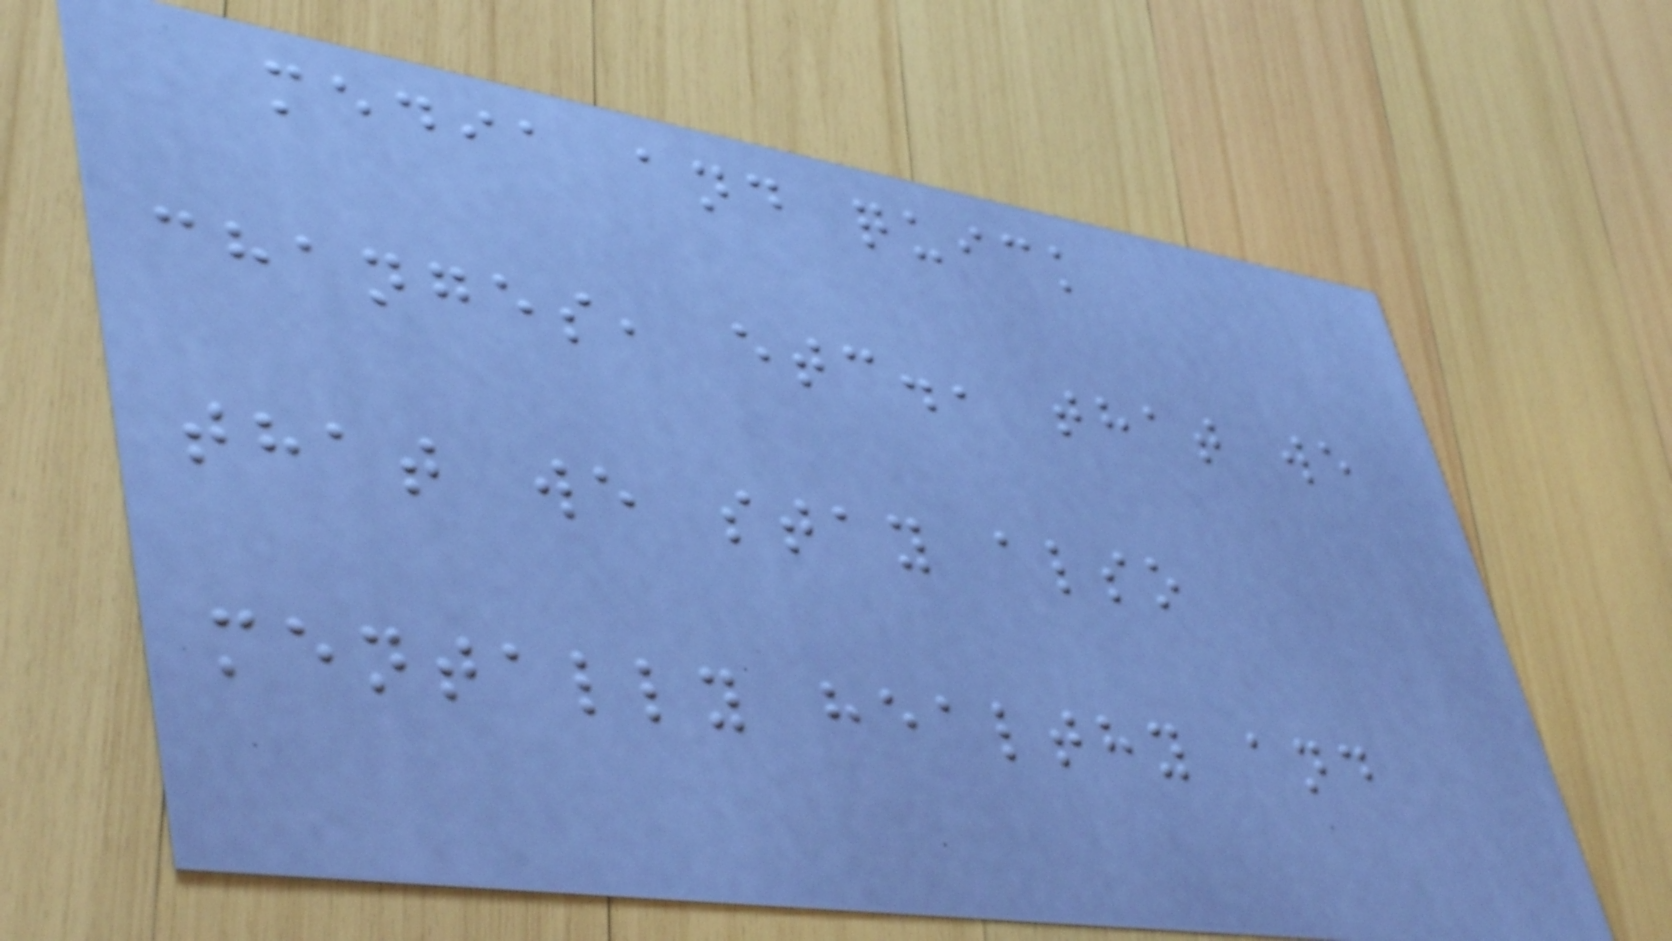media and quick
changes, etc., that we
that we stay also
mentally healthy and
